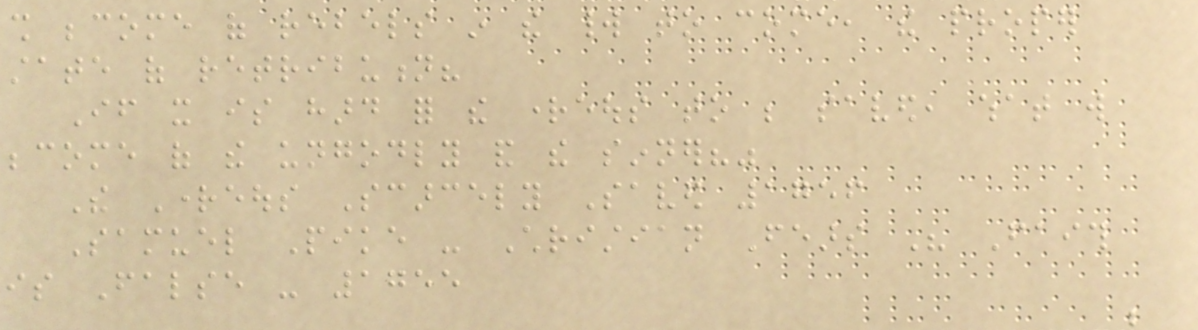shall become of rebels in the world to come, the proper
state of retribution?
If it is hard for the righteous to be saved, what will
become of the ungodly and the sinner?"
The Righteous Scarcely Saved 1756
Samuel Pike - Christian Fears His Faith
is False - 1755
